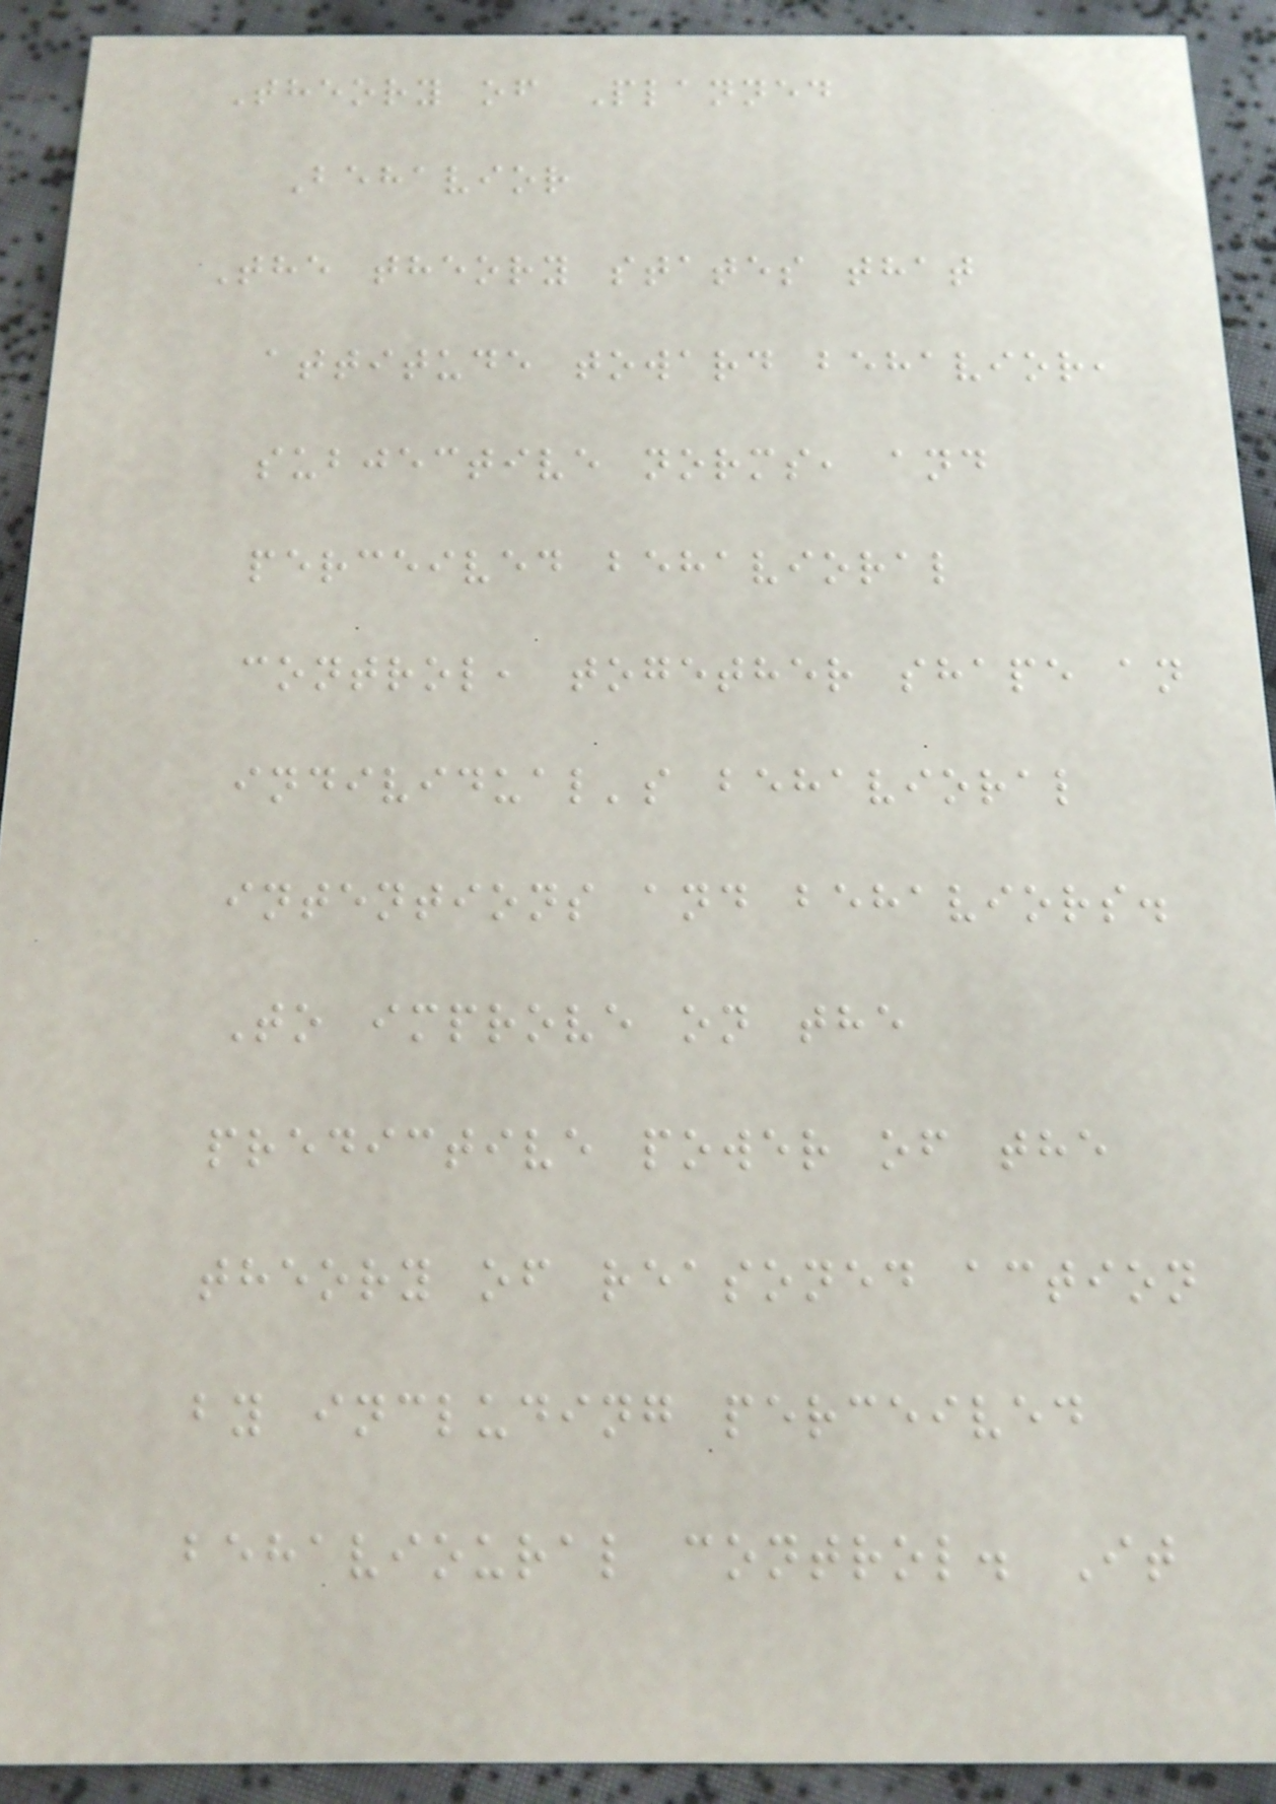Theory of Planned
Behavior
The theory states that
attitude toward behavior,
subjective norms, and
perceived behavioral
control, together shape an
individual's behavioral
intentions and behaviors.
To improve on the
predictive power of the
theory of reasoned action
by including perceived
behavioural control. It
